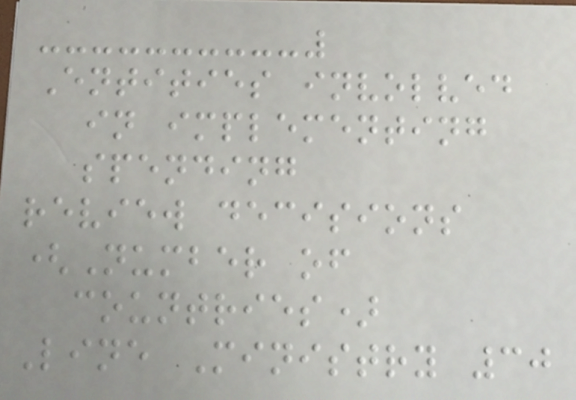Entities involved
in implementing
spending
review decisions
(Number of
countries)
Line Ministry 30
